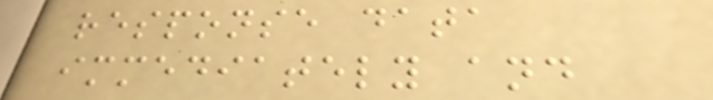response data
immediately and
